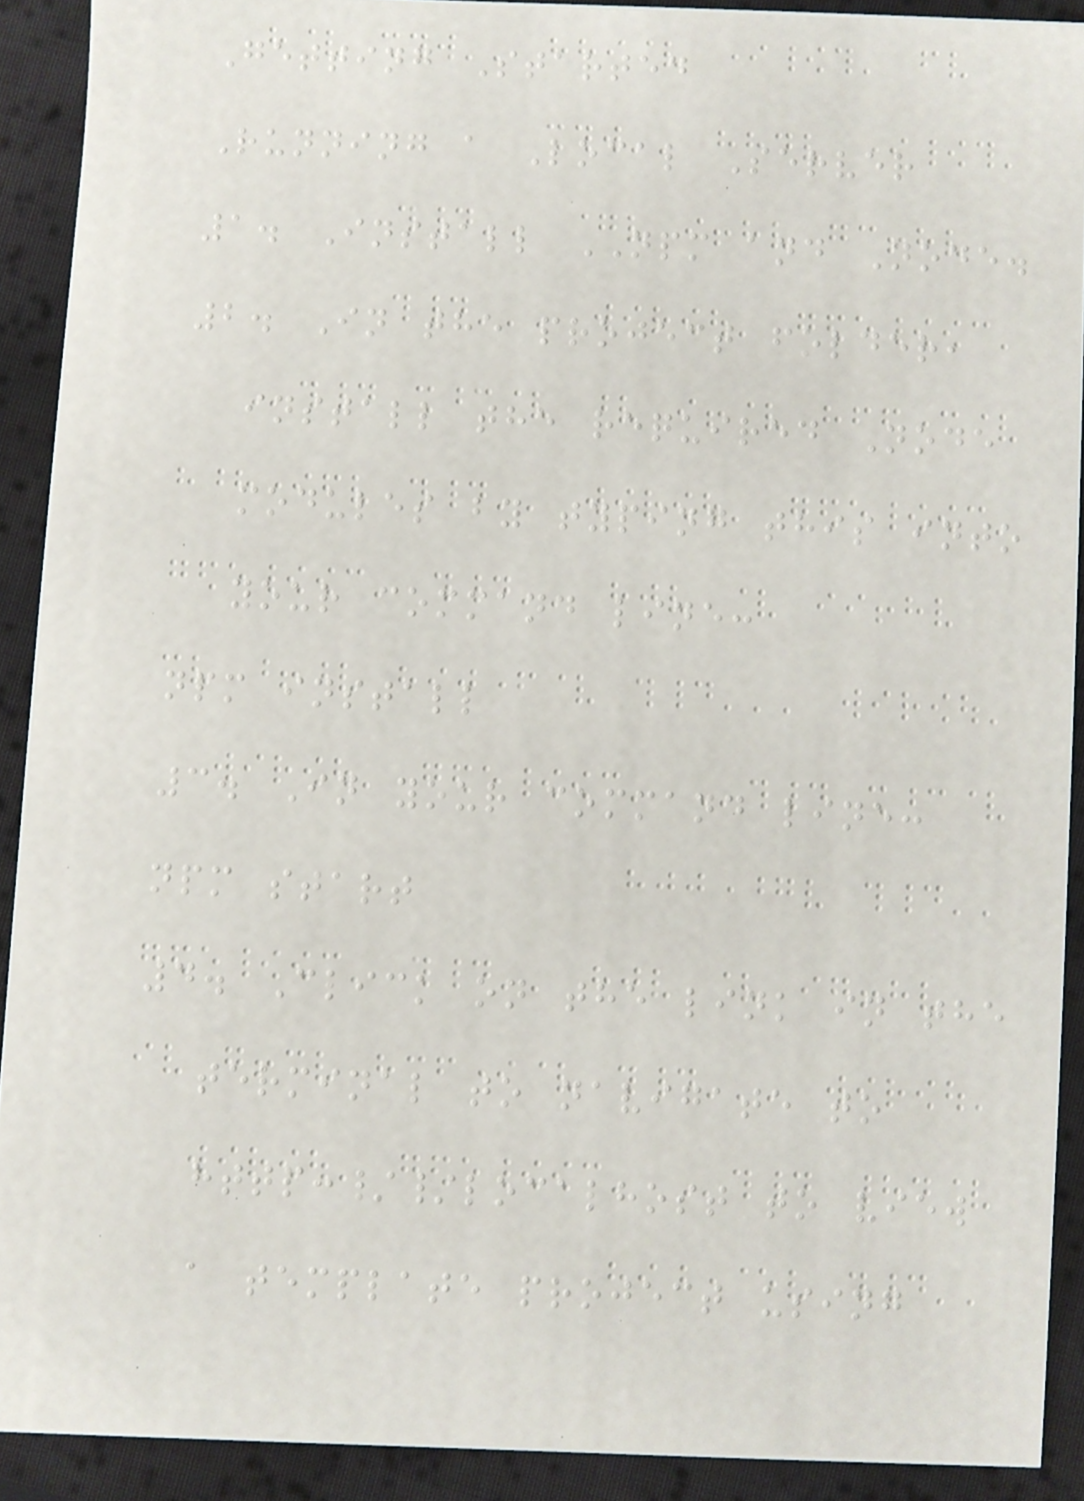Getting Started
Running a Local Server
1. Install NPM and Node.
2. In the project folder,
install the required Node
modules by typing this into
your command line:
npm install
3. In your command line:
npm start
4. Click on the link in the
terminal to navigate to
http://localhost to view
a template project using
